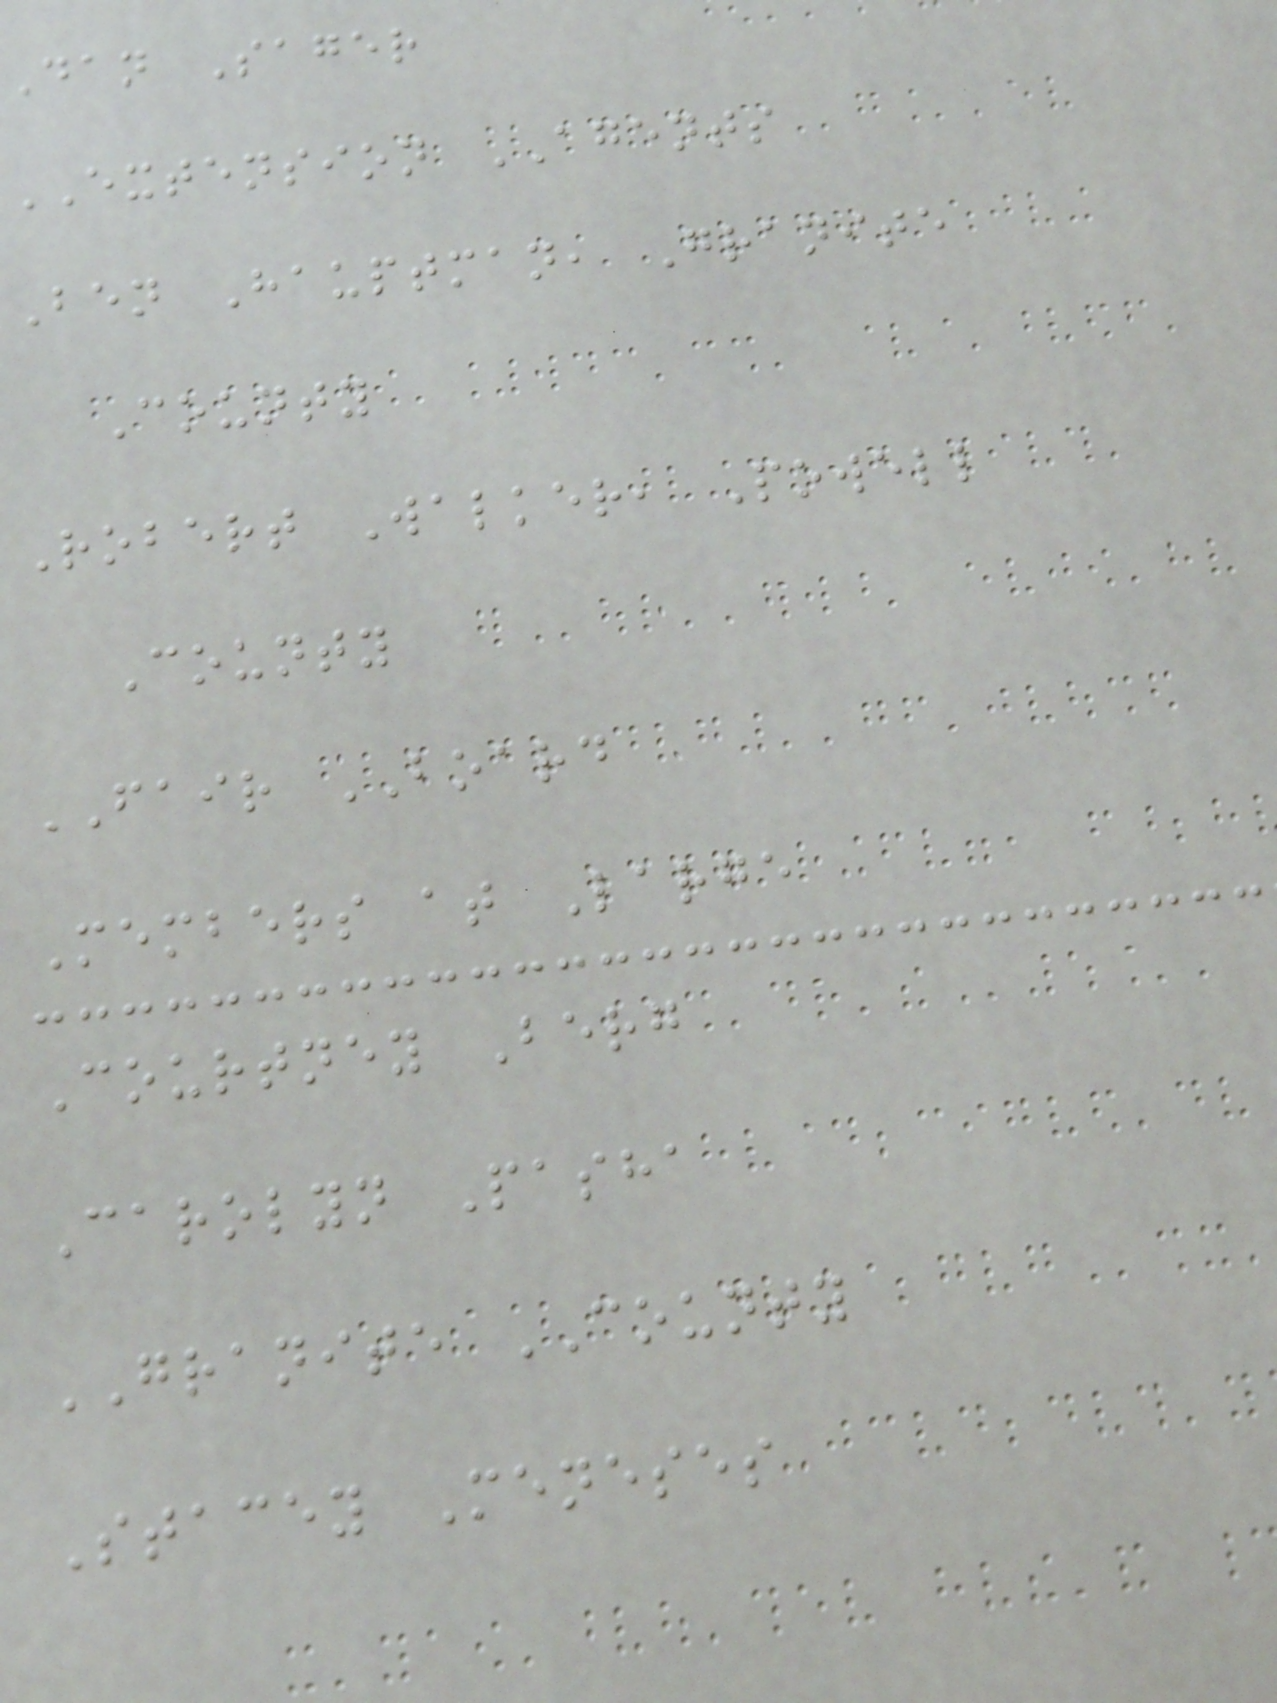Dan Sager
EXTENSION AGENTS
Ben Hauptman, Granite
County
Robert Walker, Powell
County
FAIR BOARD
Members at Large
Courtney Berg
Carolyn Pasha
GRANITE COUNTY
Stacey Meneses
